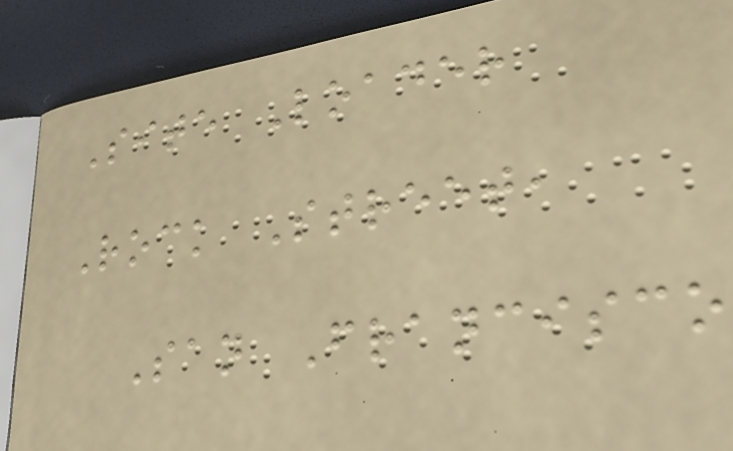Site Loader
Rock Street,
San Francisco
